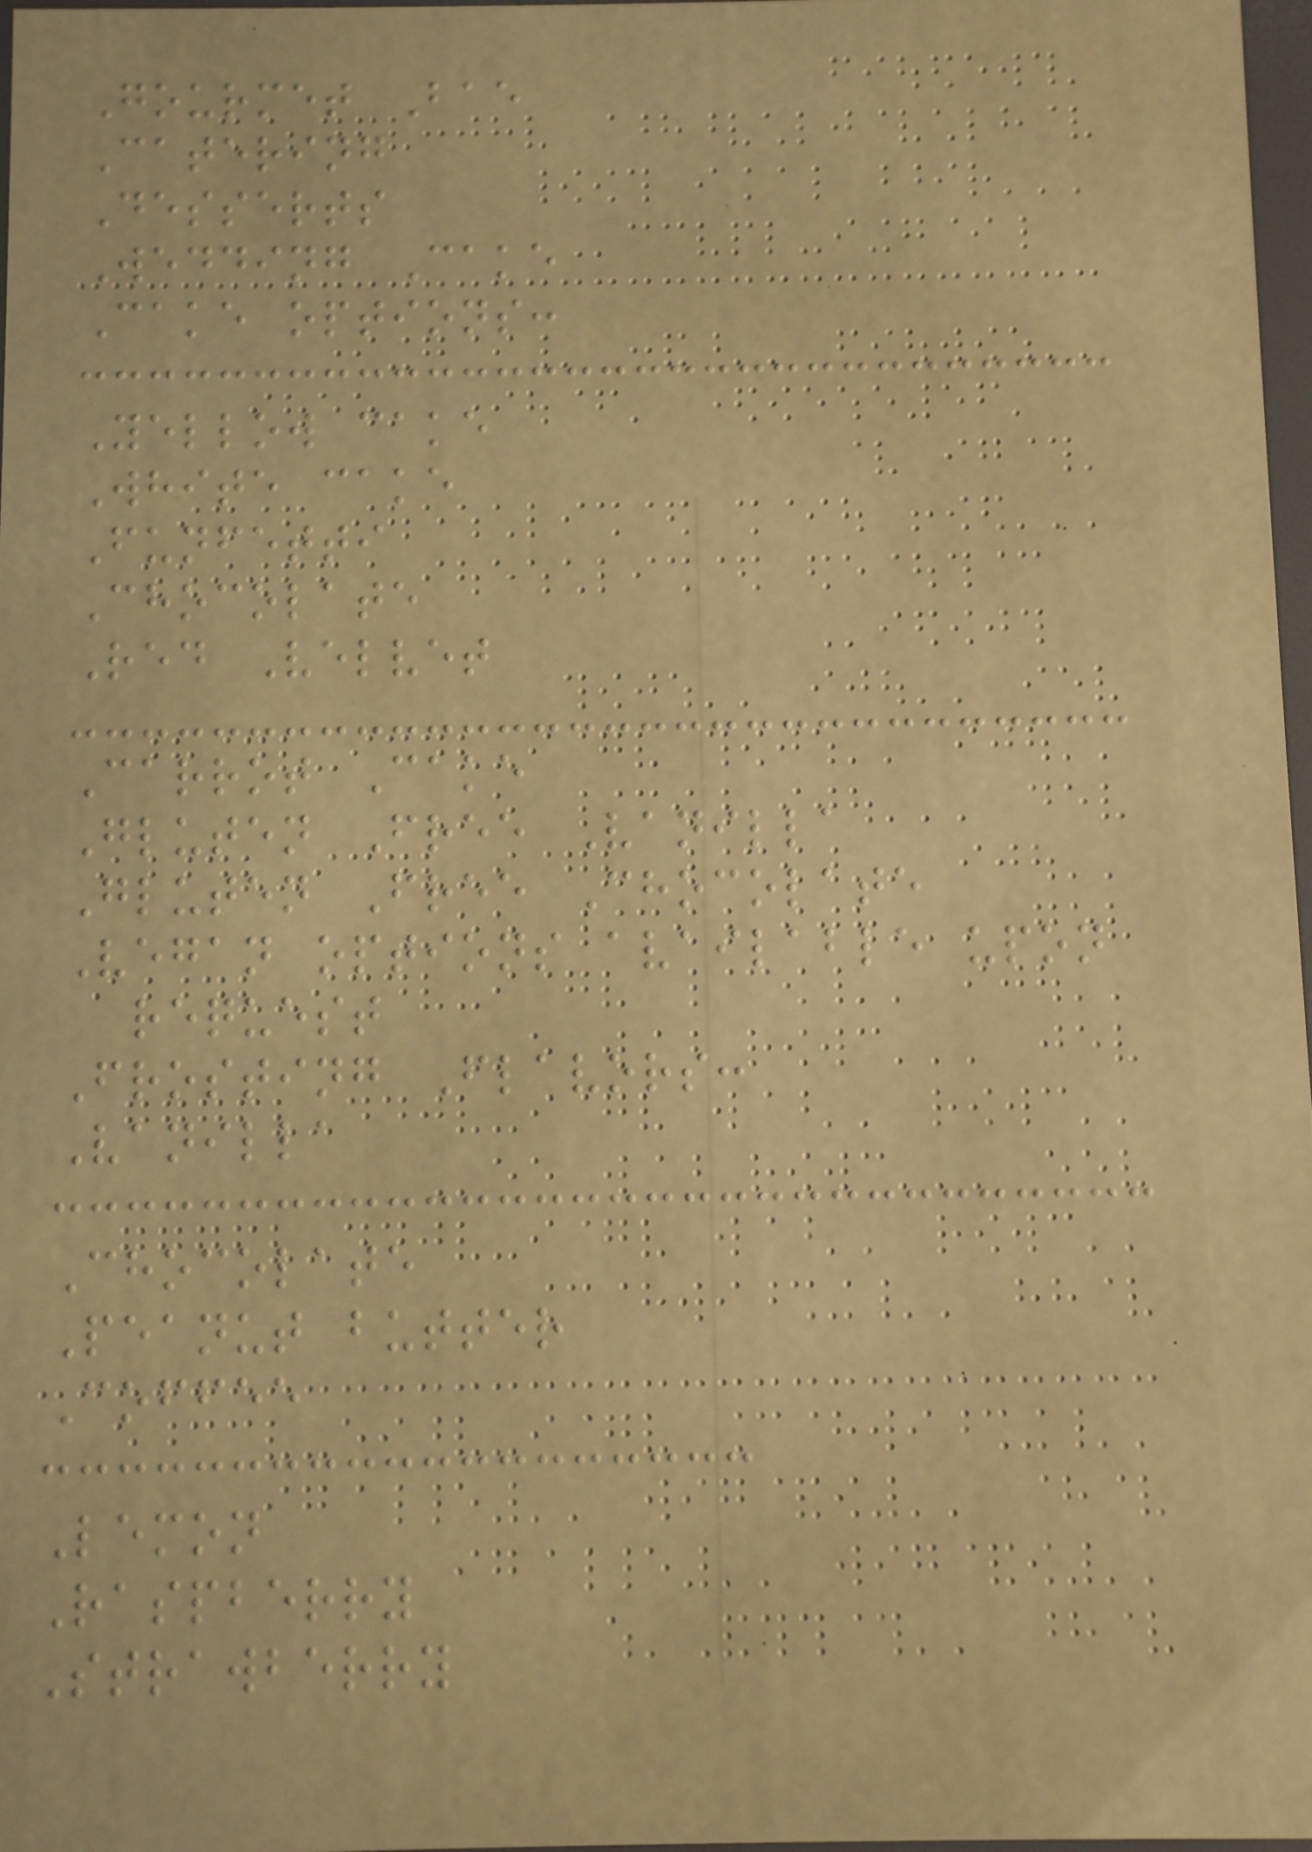Gourmet Bae
Catering
Desserts
Wedding Cake
Cake options:
Yellow cake
White cake
Funfetti
Chocolate
Red Velvet
Carrot Cake
Gluten Free Vanilla
Gluten Free Chocolate
Vegan options available upon
request
Frosting Flavors:
Vanilla
Chocolate
Peanut butter
Coffee
Lemon
Raspberry
Strawberry
